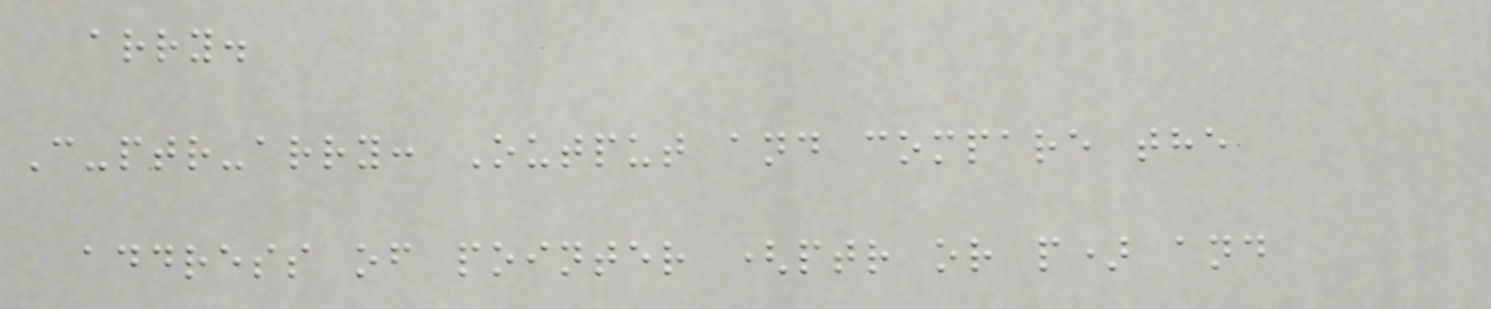arry.
C-ptr-arry: Output and compare the
address of pointer (ptr or p) and
